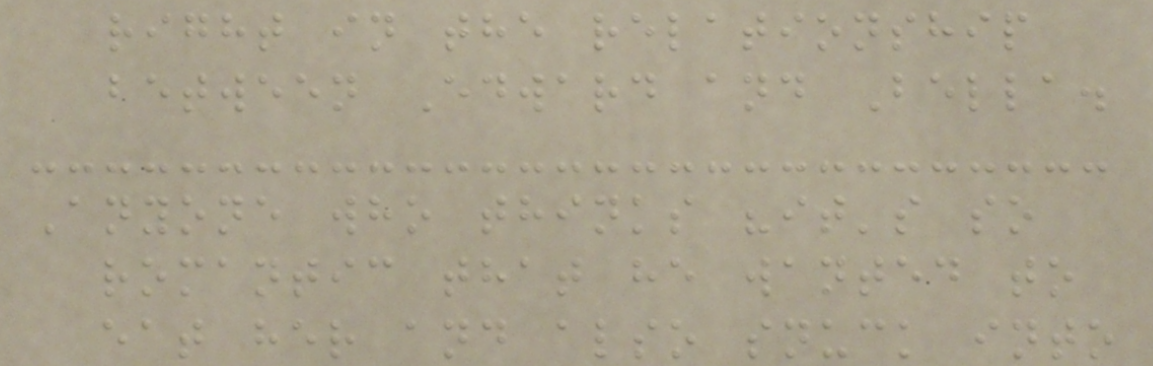right in the relationship
between Edward and Bella.
Anyone who thinks "it's so
romantic that he wanted to
eat her and also snuck into
